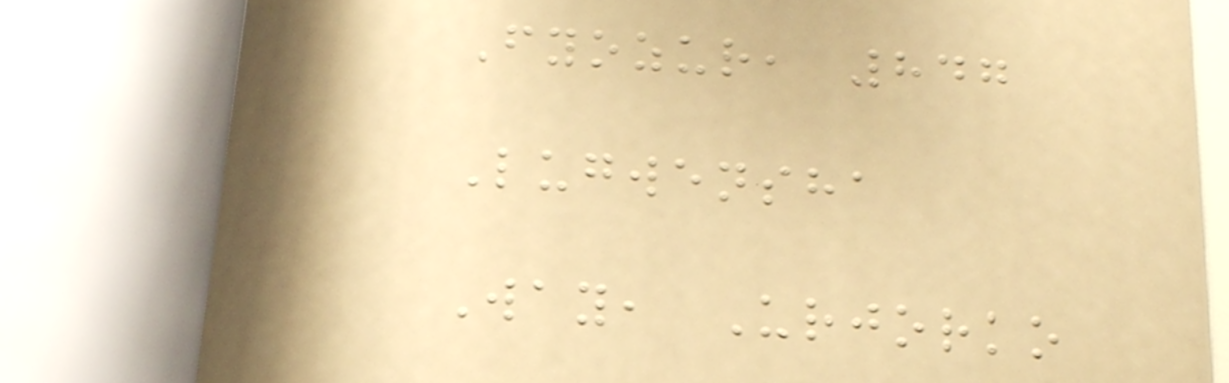Fyozur, 847
Lugwensha
Way, Urjorko
